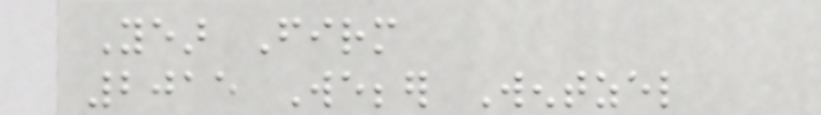Year Firm
2015 Webber Wentzel
